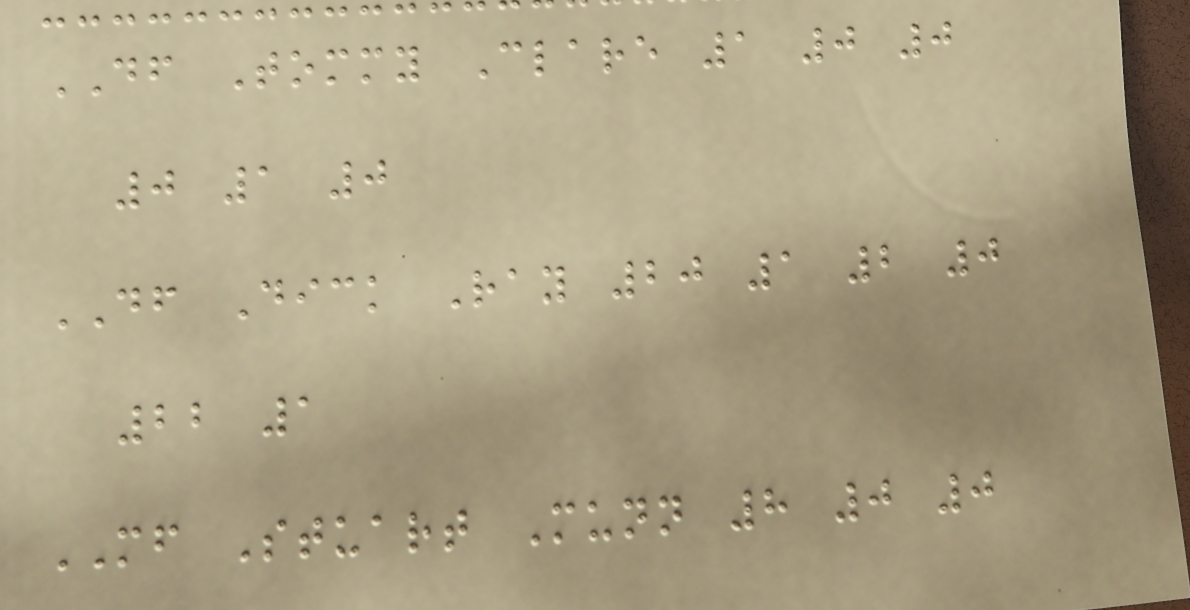DF Tommy Clare 1 0 0
0 1 0
DF Dick Ray 20 1 2 0
22 1
MF Stuart Munn 8 0 0
